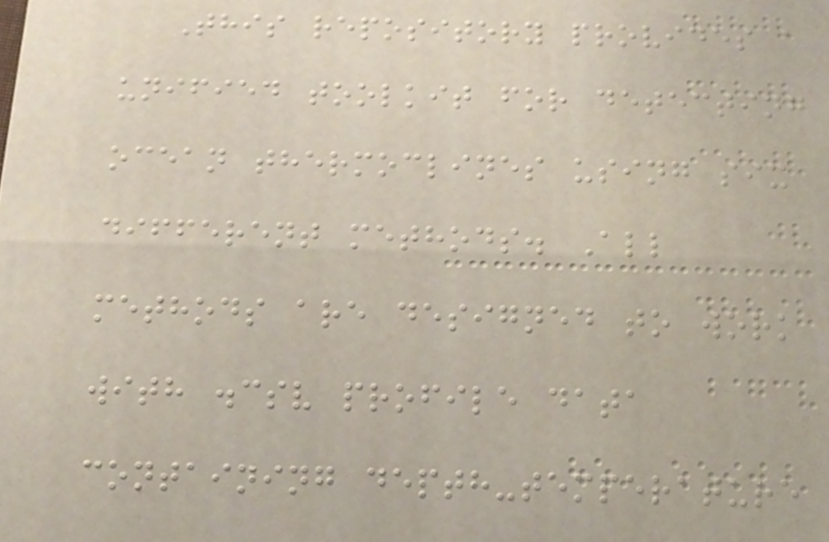This repository provides a
unified toolkit for detecting
ocean thermoclines using six
different methods. All
methods are designed to work
with .csv profile data
containing depth-temperature
